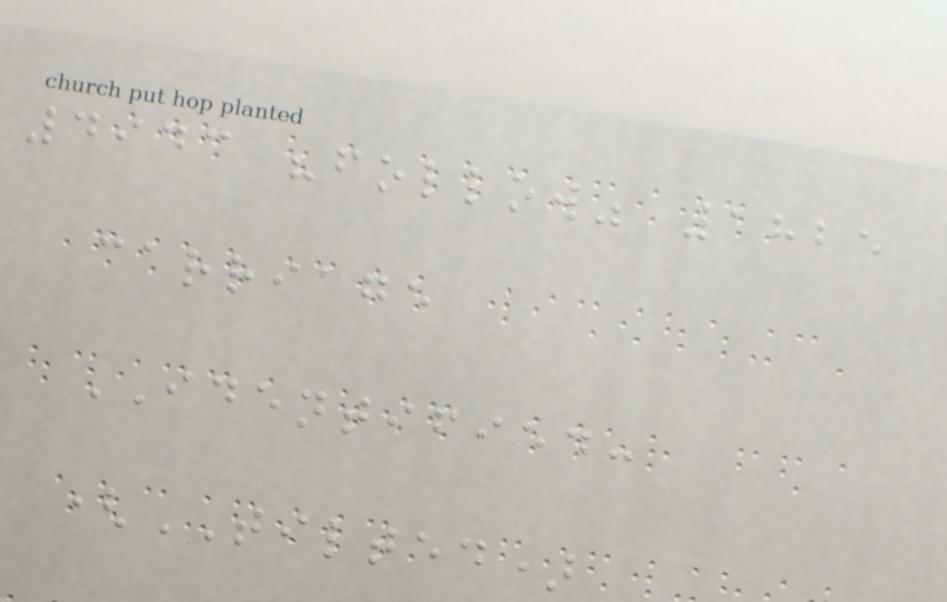4943 "follow" 1825
carriage
IDENTIFIED:
(TILTED)
